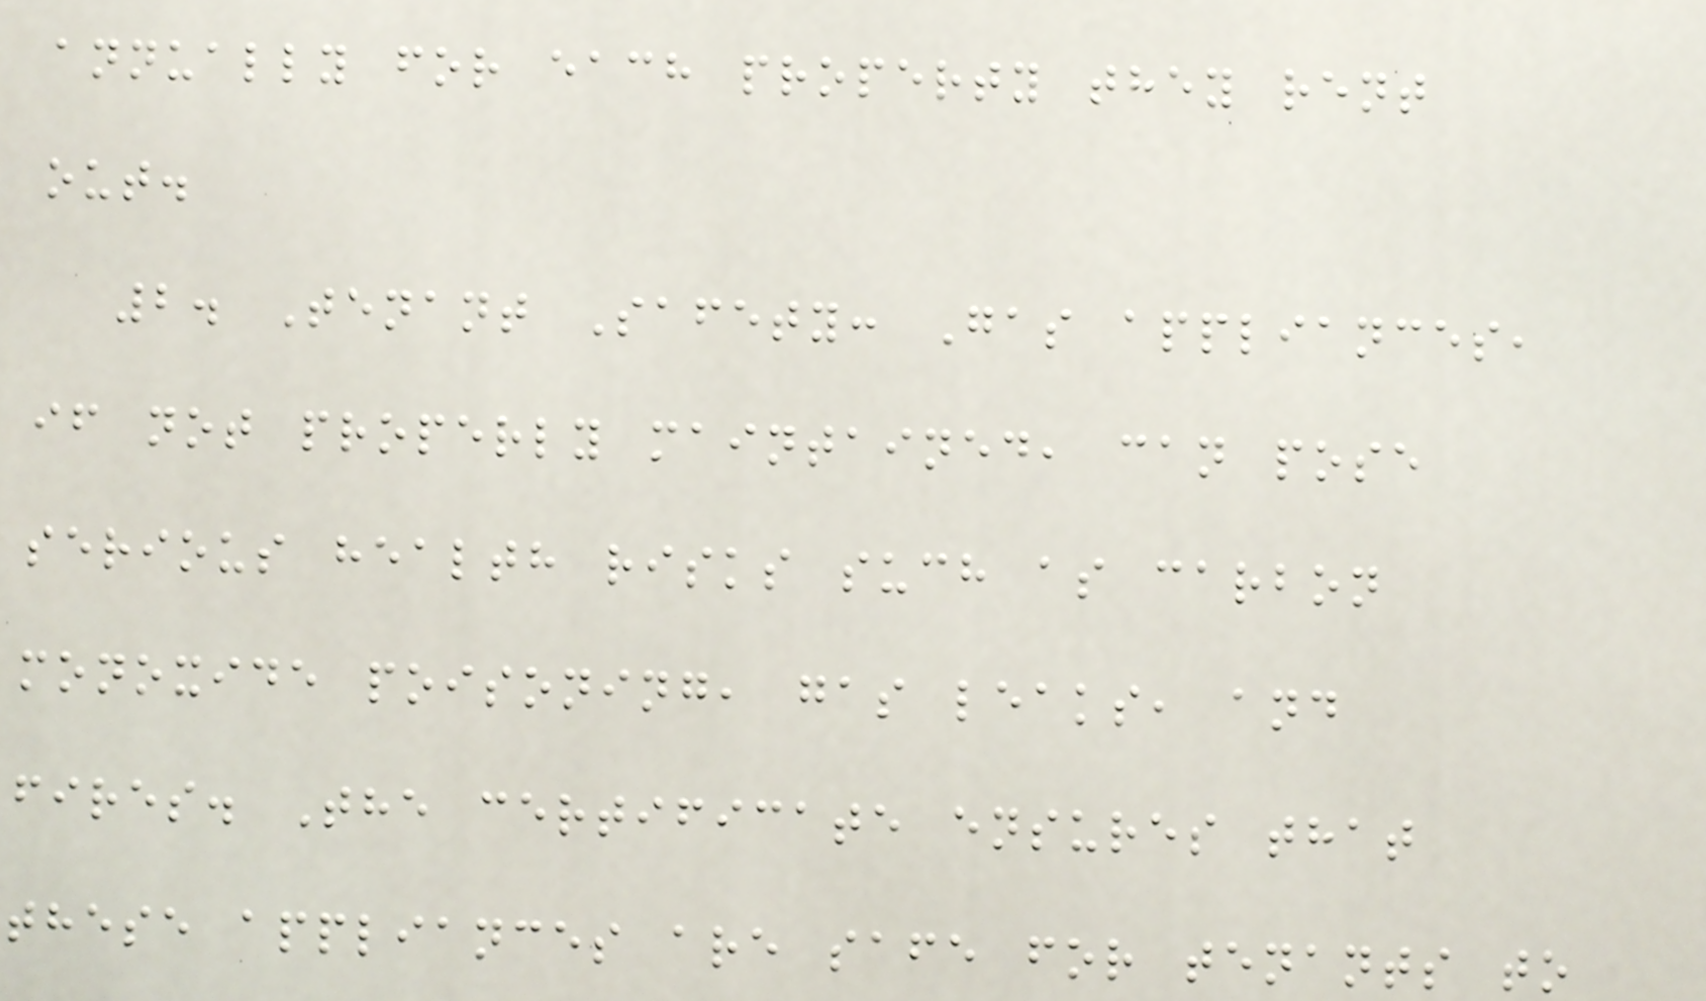annually for each property they rent
out.
2. Tenant Safety: Gas appliances,
if not properly maintained, can pose
serious health risks such as carbon
monoxide poisoning, gas leaks, and
fires. The certificate ensures that
these appliances are safe for tenants to
